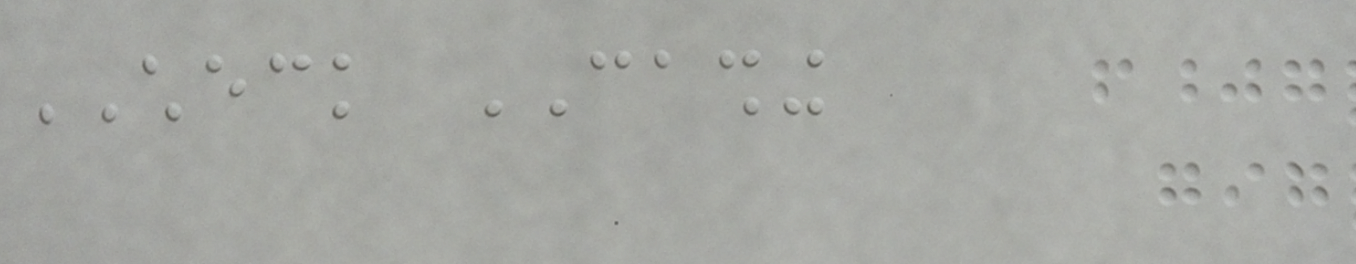CHECK CASHING
